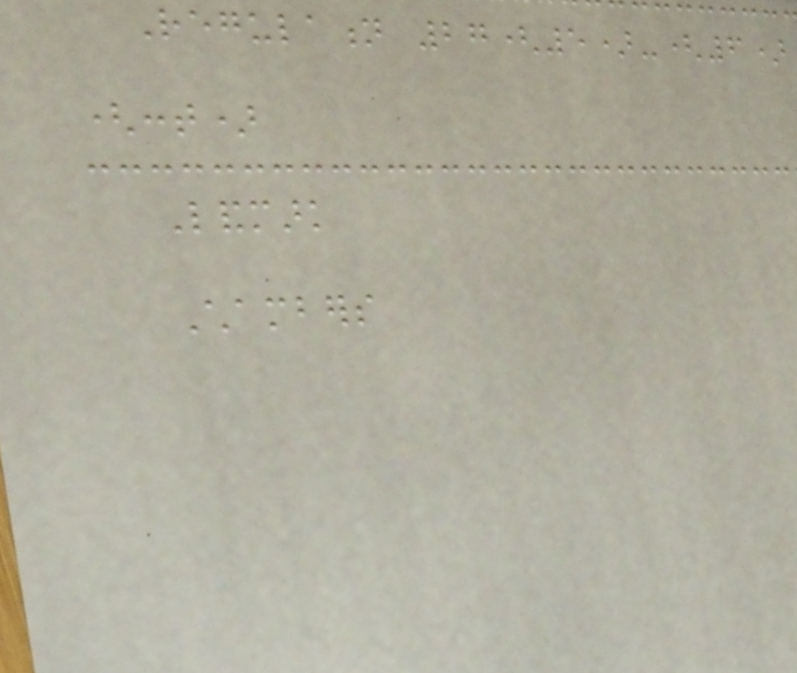Regulation 27(5)-(6)
(cont)
Landmark
Chambers
